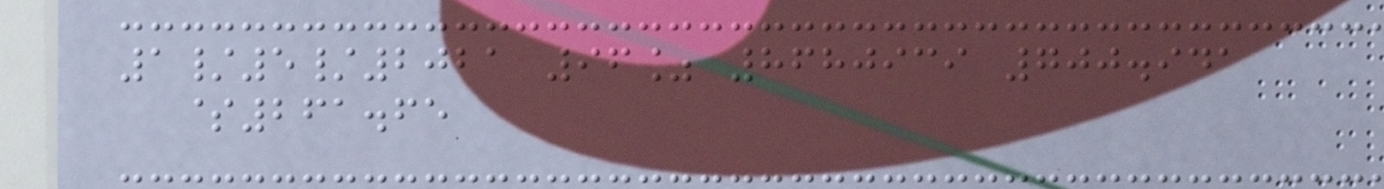1/5/2021 96% 8680939 700.941
$261.65
